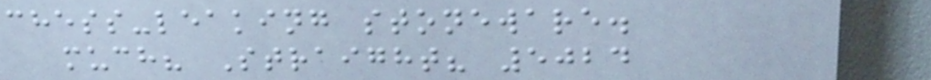chess-leaking stoneware.
much? Straight? 5024
